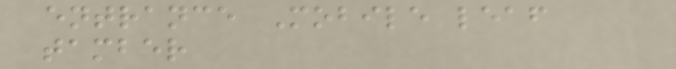entrance Mobile leaf
tamber
